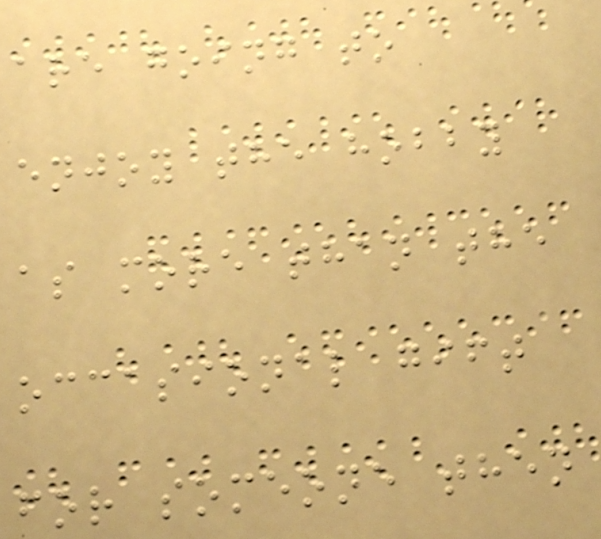are going to
enjoy the hobby
as more than the
occasional gift
for someone then
